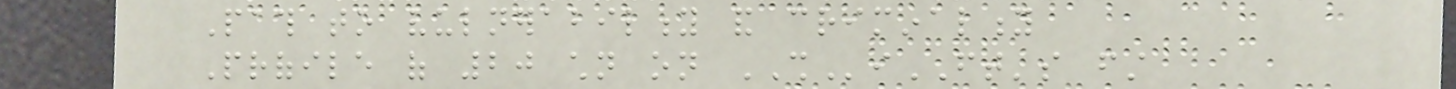Path to vulnerability and criminality
Profile of 20 children on SHiFT's first
